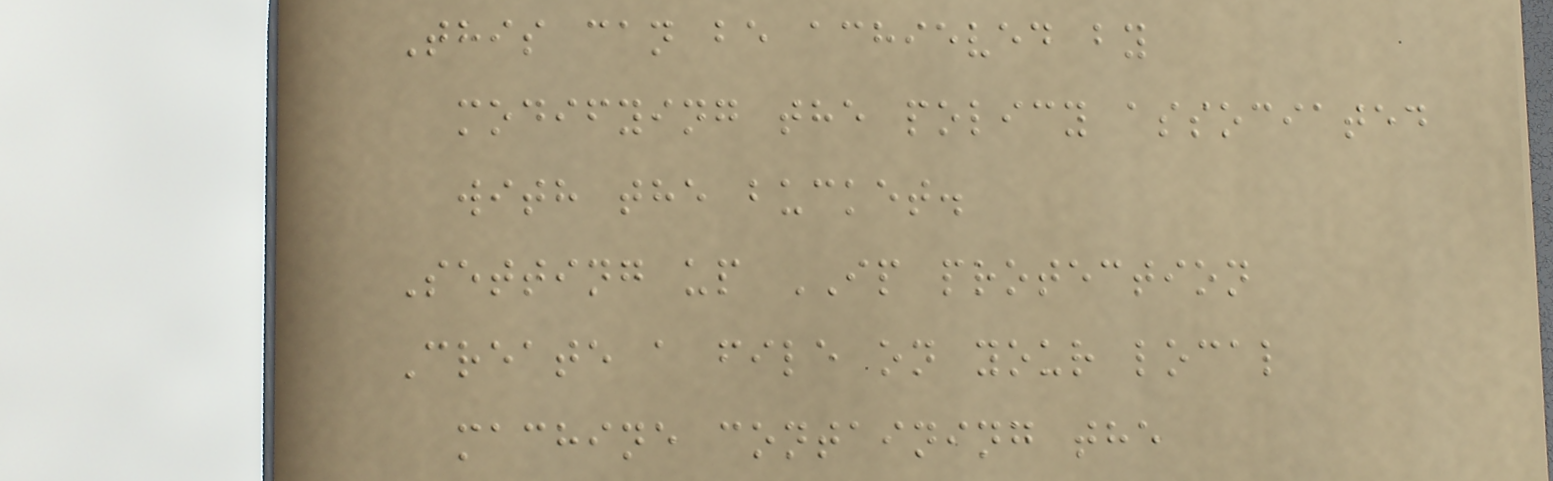This can be achieved by
modifying the policy associated
with the bucket.
Setting up IP protection
Create a file on your local
machine containing the
